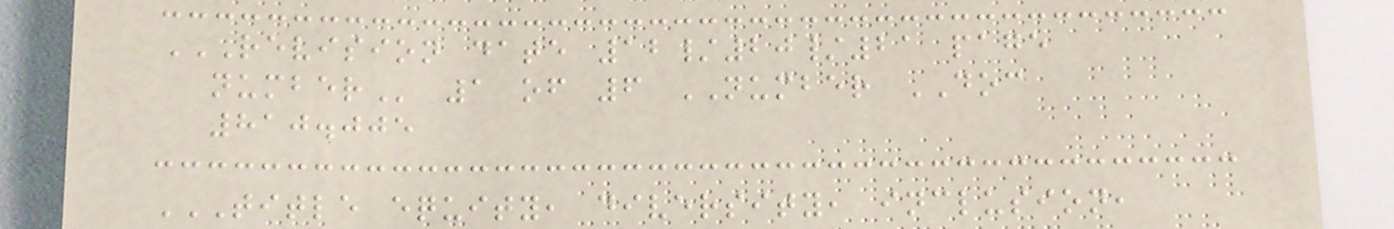REVISION DATE 12/20/21 PAGE
NUMBER 1 of 6 NUMBER DOC
810.005
TITLE EQUITY, DIVERSITY, INCLUSION,
